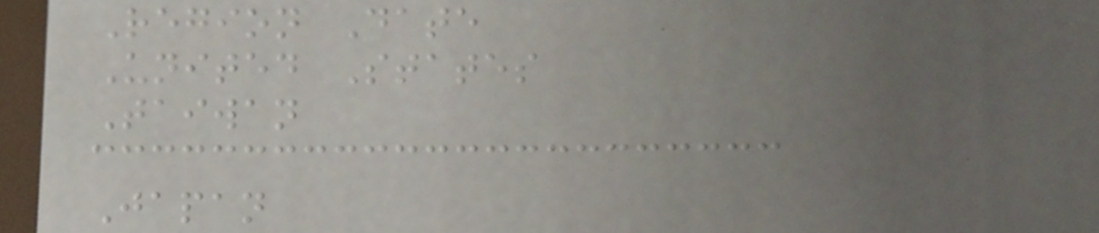Region Date
United States
Taiwan
Japan
